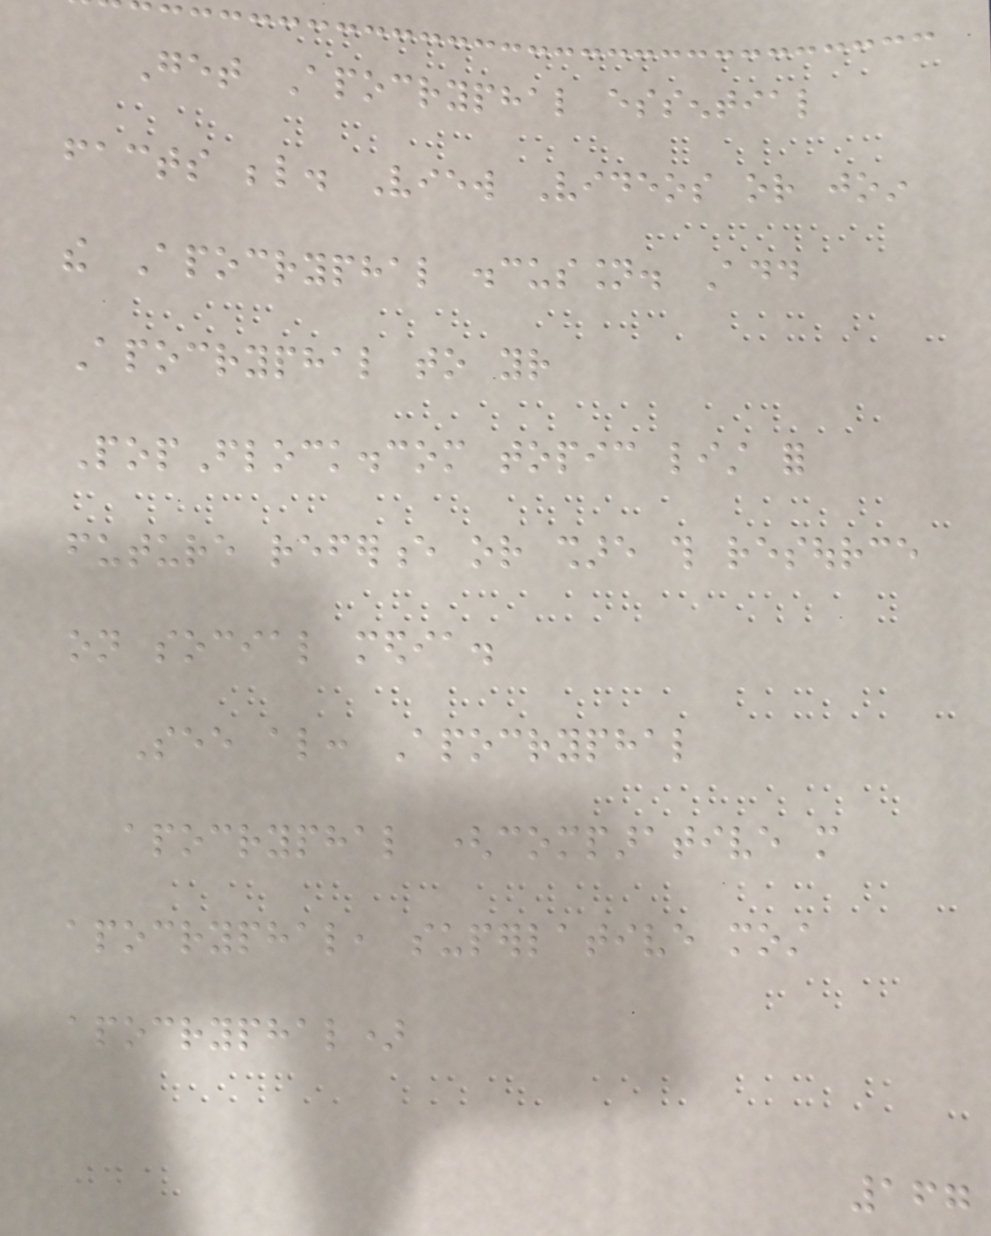Get Apocryphal essential
facts below. View Videos or join
the Apocryphal discussion. Add
Apocryphal to your
PopFlock.com topic list for
future reference or share this resource
on social media.
See also: Apocryphal
apocryphal (comparative more
apocryphal, superlative most
apocryphal)
167
